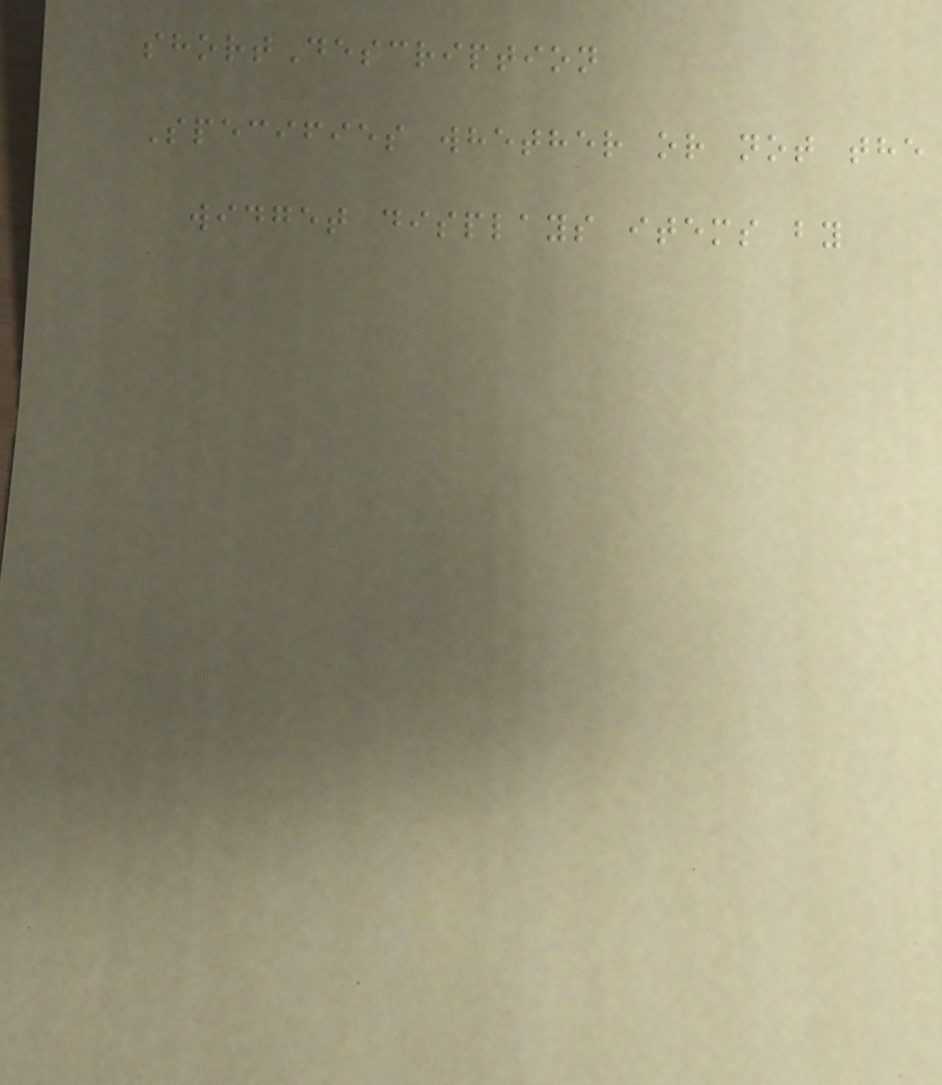shortDescription
Specifies whether or not the
widget displays items by
